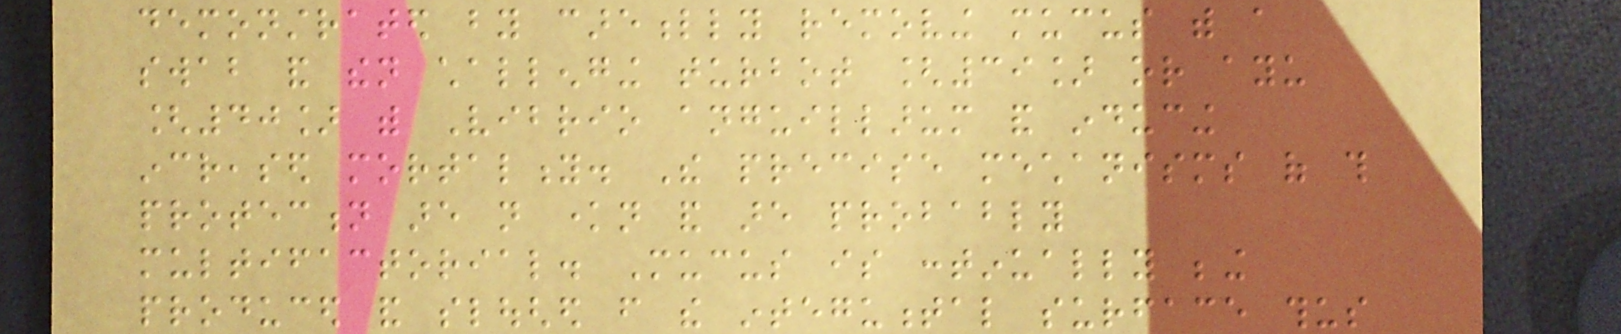demonstrated by carefully removing mucus with a
swab and then challenging turbot [39] or ayu
[40] with Vibrio anguillarum and inducing
increased mortality. The precise mechanisms of this
protection are not known and are probably
multifactorial. Mucus is continually being
produced and sloughed from the integumental surface thus
